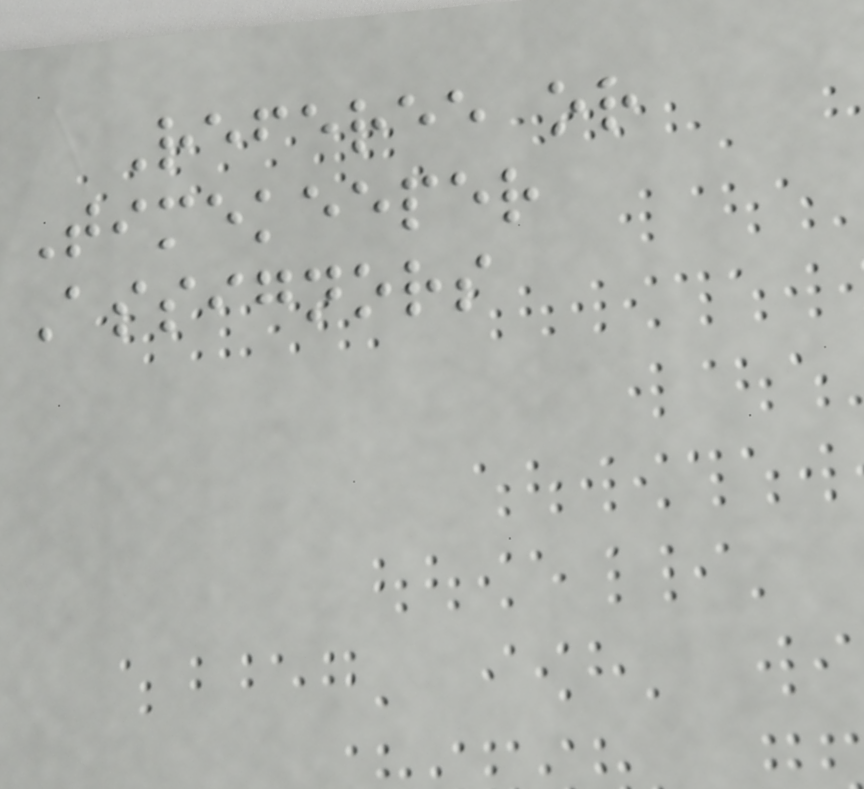Referee or
Timekeeper
Assignors
